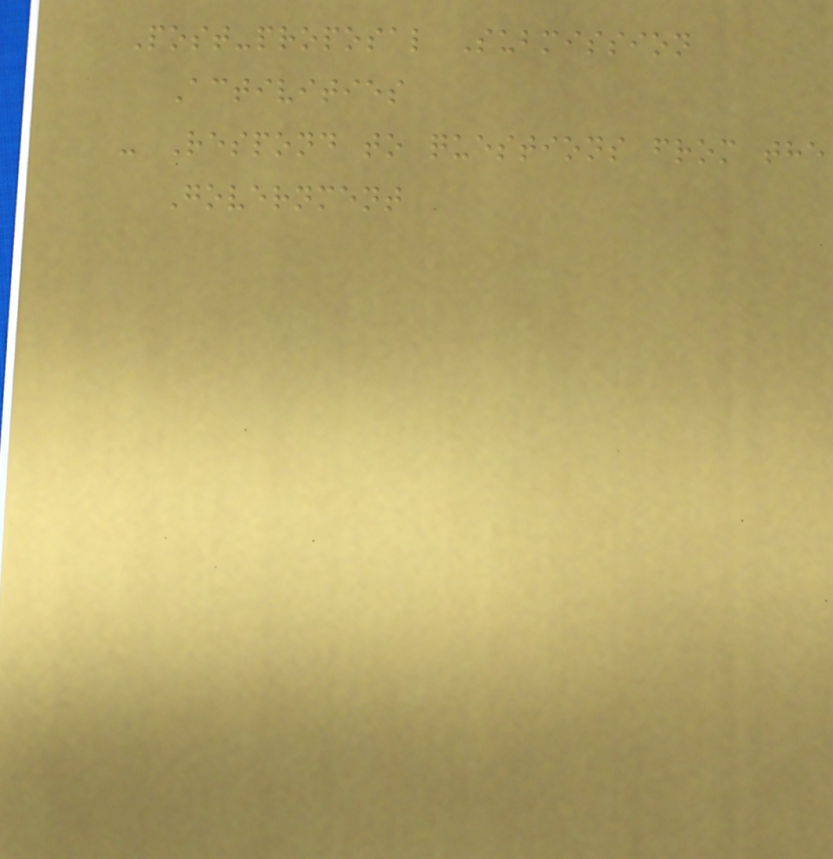Post-proposal Submission
Activities
- Respond to questions from the
Government
